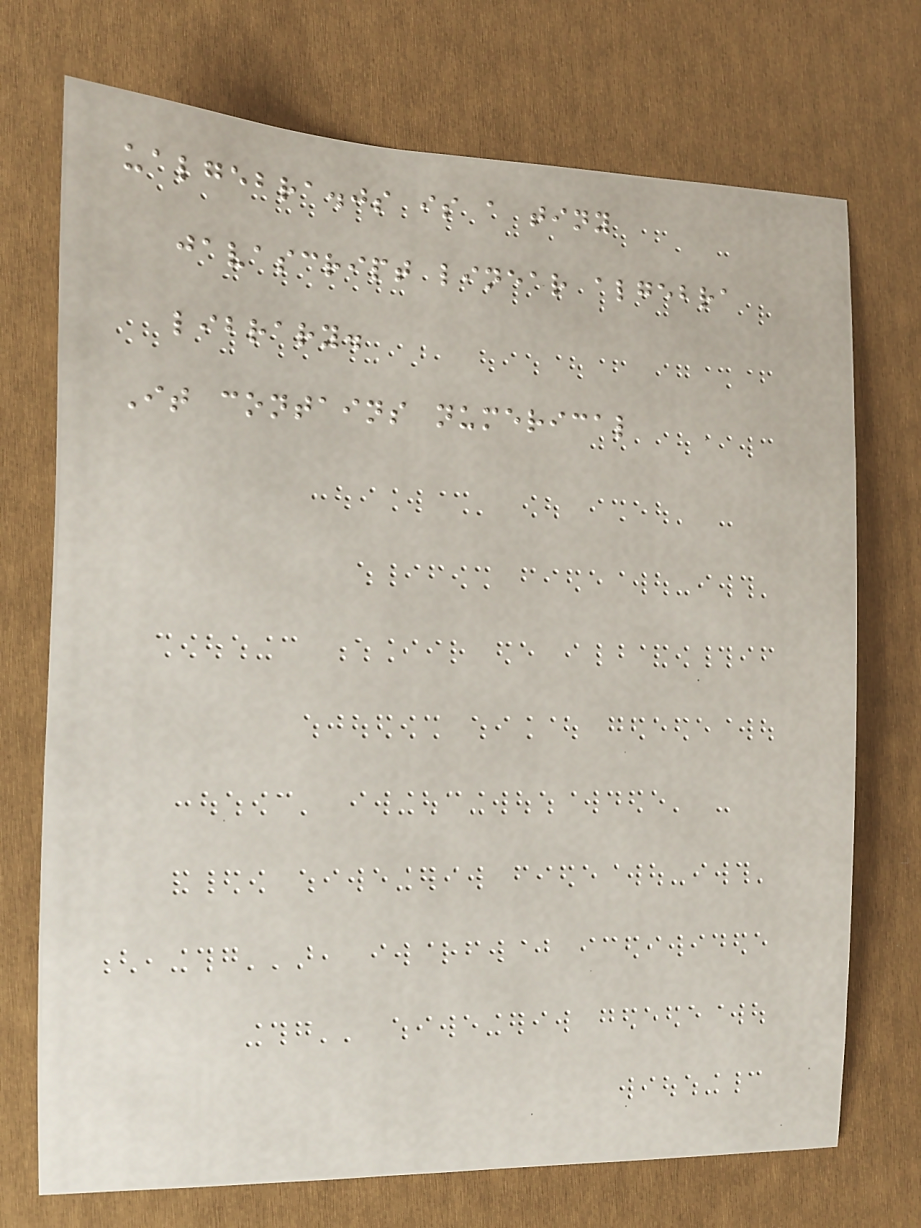ualgebra.js is a tiny
javascript linear algebra
library.
It contains numerical
